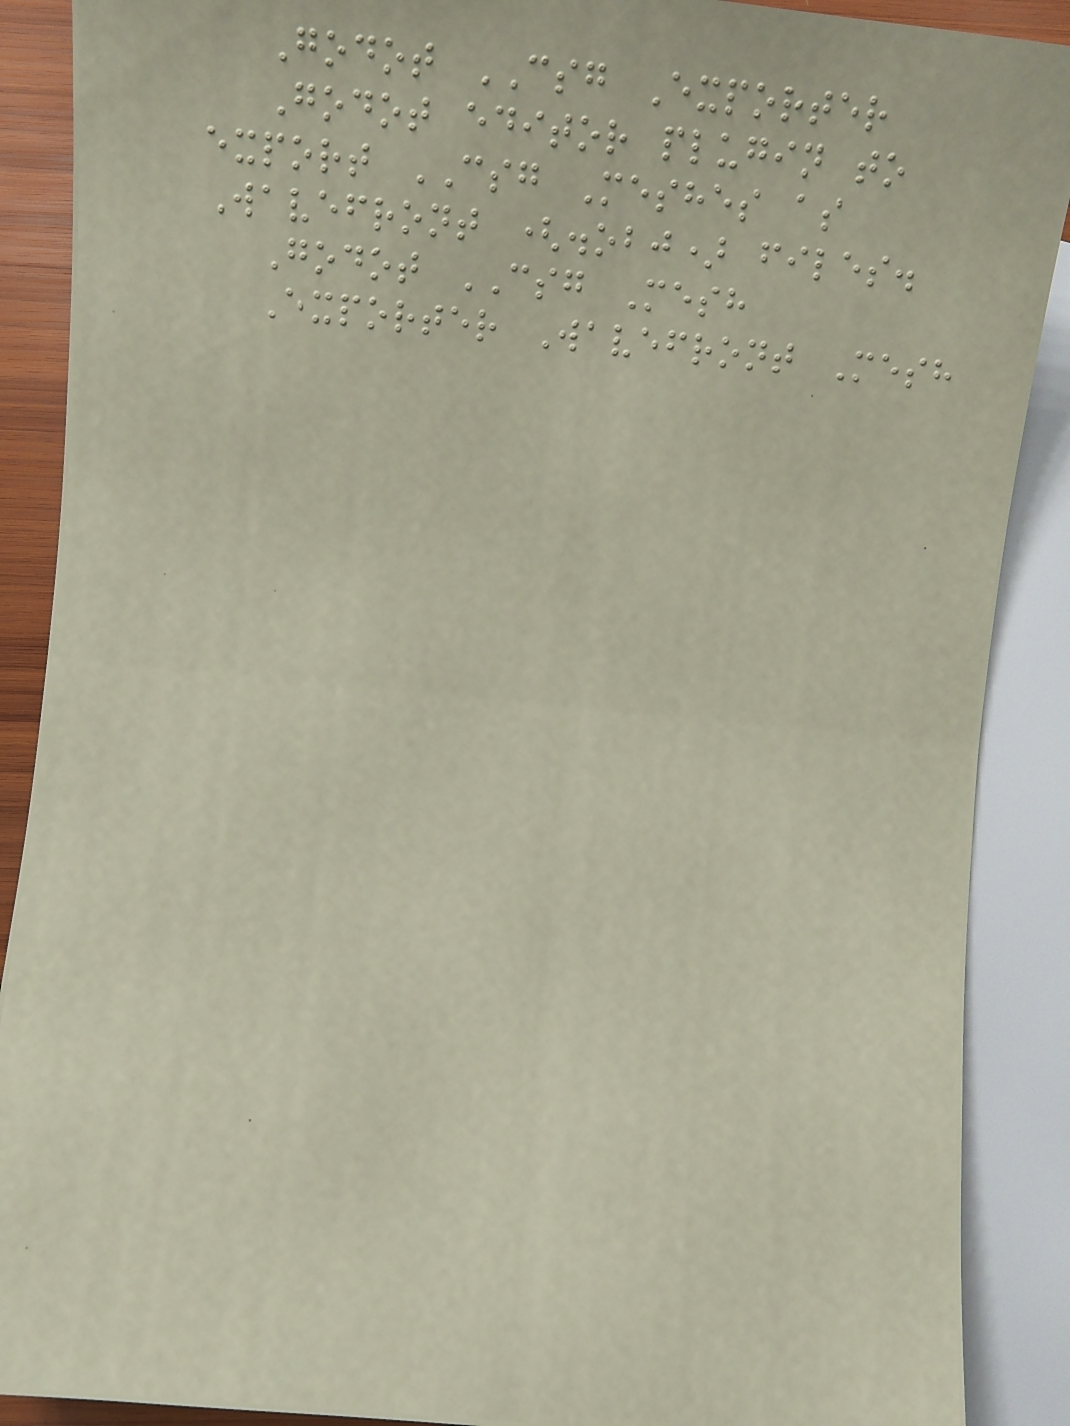Godot CSG Exporter
Godot editor plugin to
export CSG Meshes as
Wavefront (.obj) files.
Godot CSG Mesh
Exporter Wavefront Mesh
